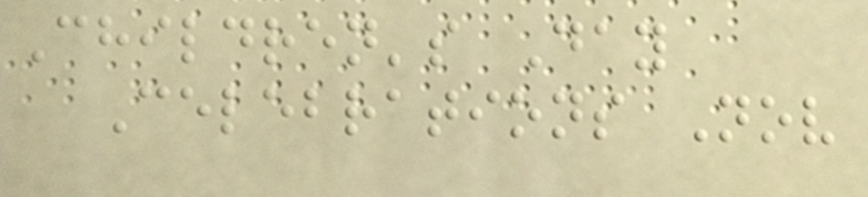Children's Day
Celebrations Nov
